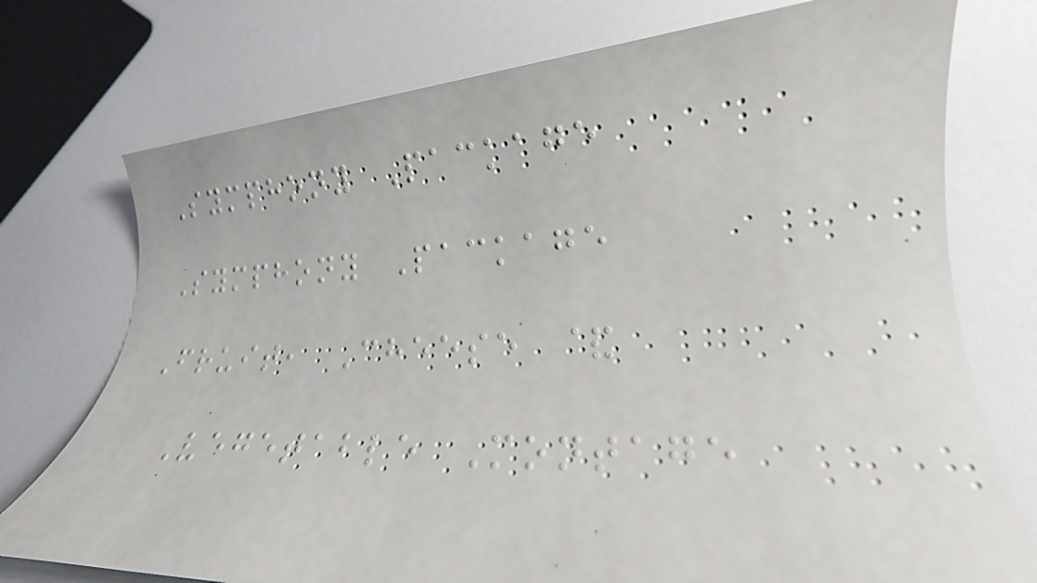Symphony Package
Symphony Package
Fruit, Cheese &
Vegetable Montage
